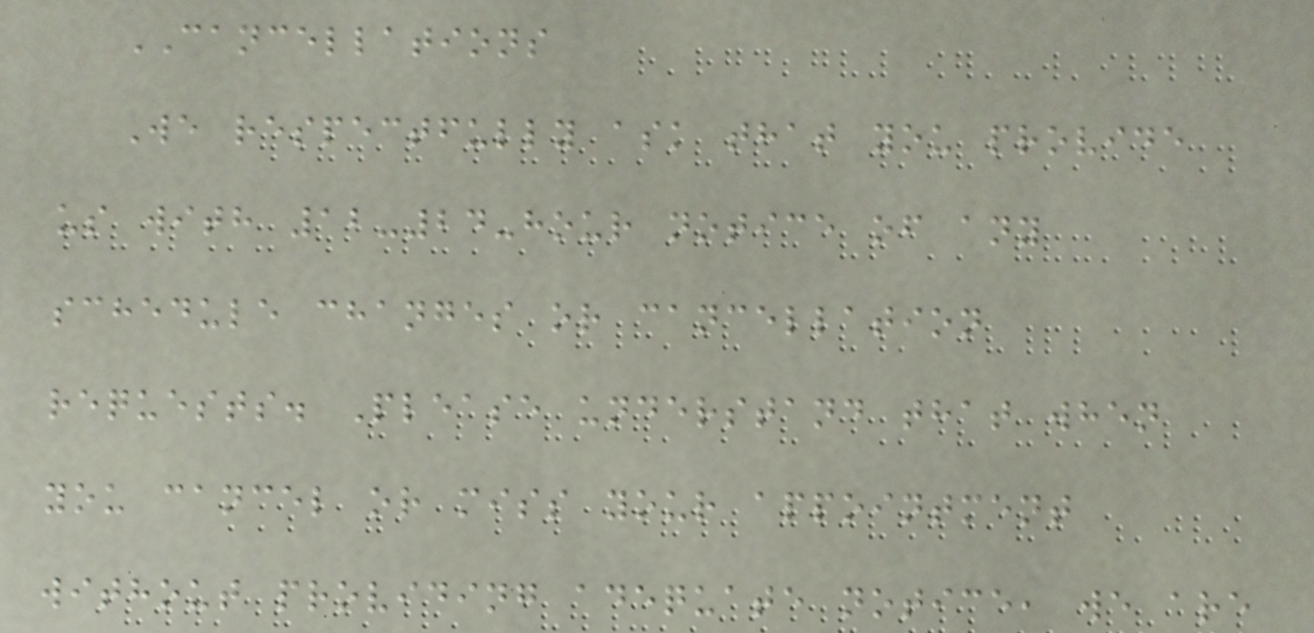CANCELLATIONS
We respectfully ask that you provide
us with 12-24-hour notice of any
schedule changes or cancellation
requests. Please understand that when
you cancel or miss your appointment
without providing adequate notice, we are
